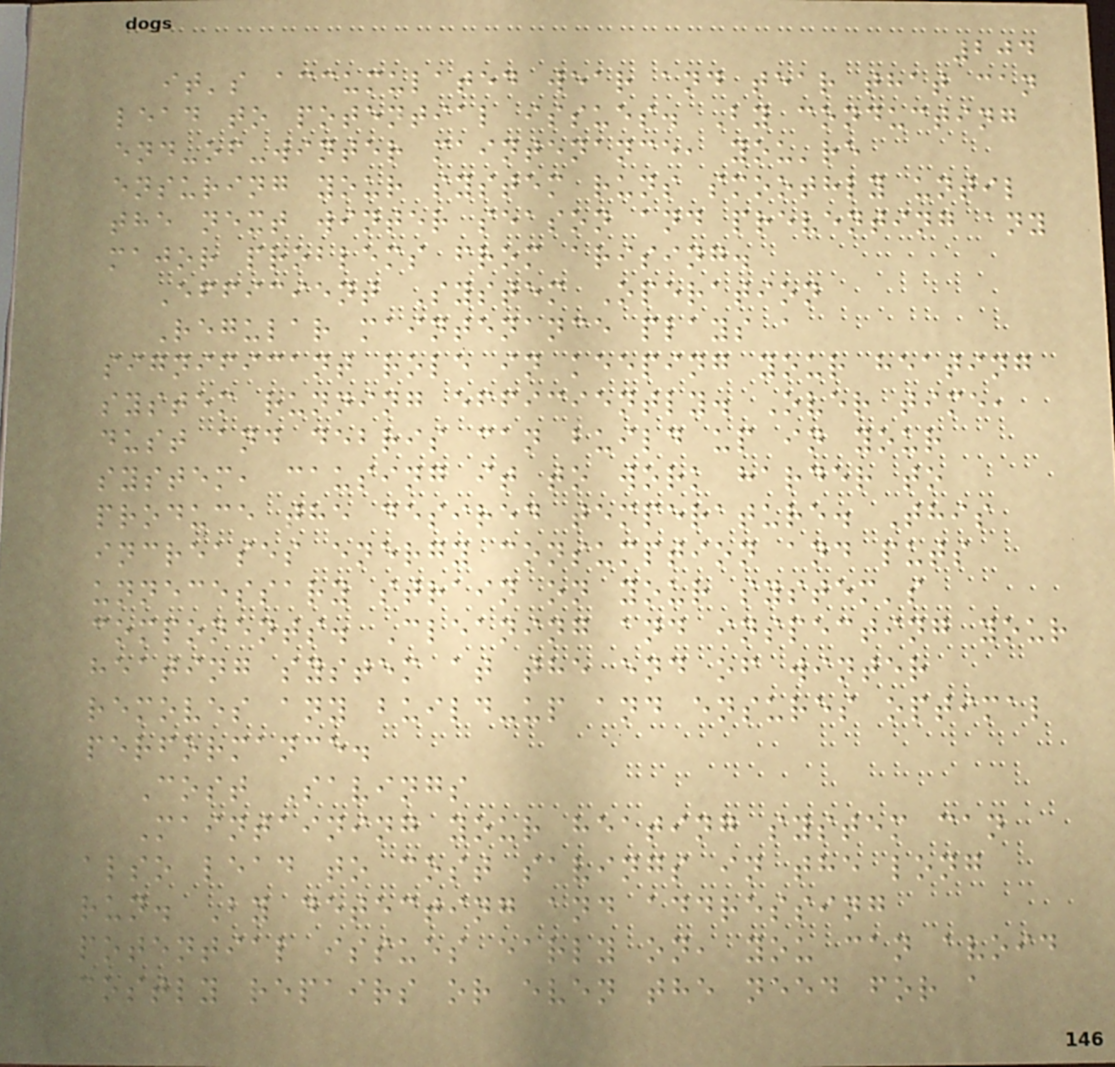204
it's accumulated wear and tear that can
lead to potential issues. By conducting
end-of-winter maintenance, you're
ensuring your system runs smoothly until
the next winter season and preventing any
major problems from arising.
Efficient System Operation
Regular maintenance plays a
significant role in keeping your heating
system running efficiently. Over time,
dust and debris can build up in your
system, causing it to work harder to
produce the desired temperature. This
increases energy consumption and puts
unnecessary strain on your system's
components. Cleaning and inspecting your
heating system at the end of winter
removes any build-up and ensures optimal
performance.
Cost Savings
Maintaining your heating system can
also lead to cost savings in the long
run. By detecting and addressing
potential issues early on, you can avoid
costly repairs or even the need for a
